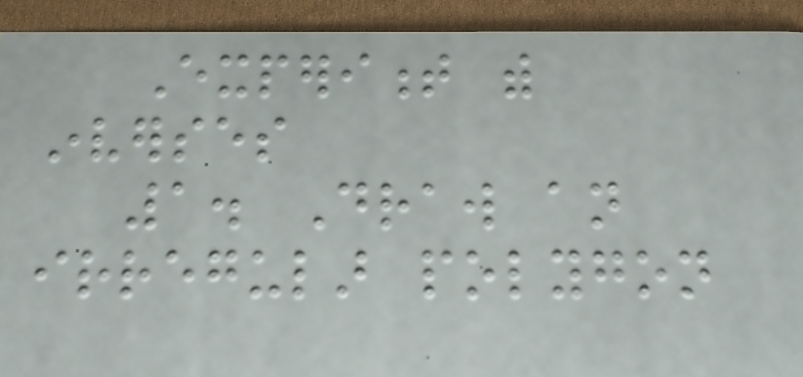Experiment with
inverses
1. Draw an
irregular polygon
